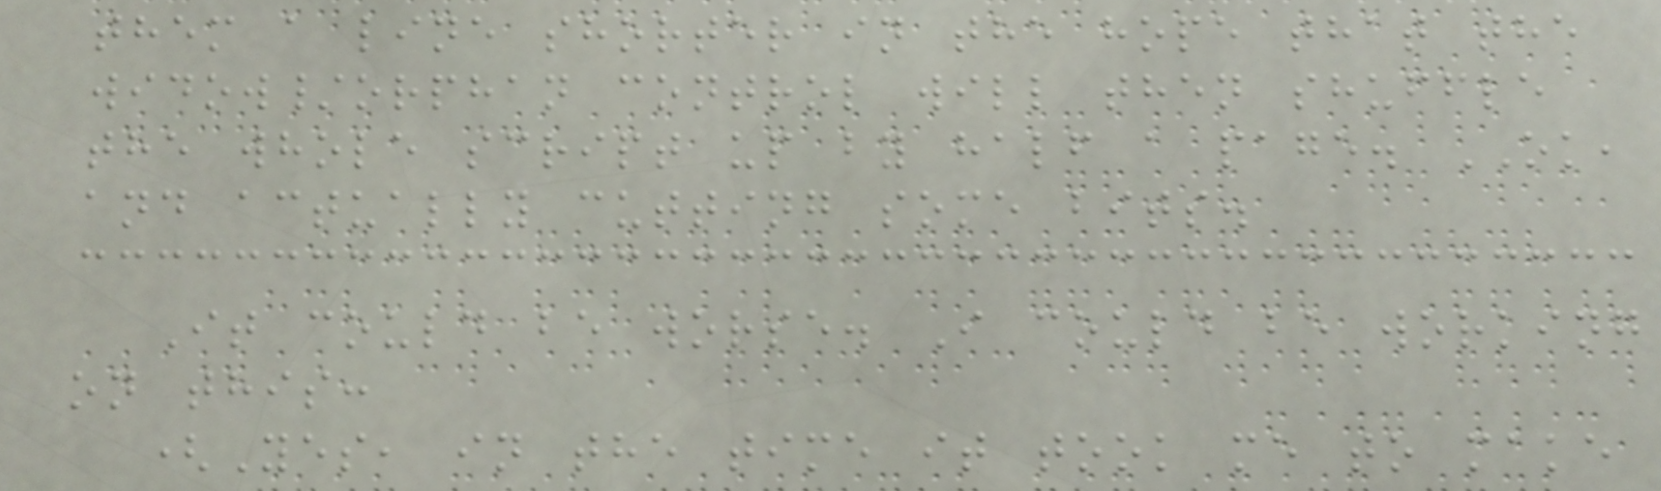them a line shorter in the hope that the
widow/orphan control will then shuffle
the whole script up by half a page. OK,
and actually cutting some bits.
It could be worse. I could be working
on this:
(Yes, in the time it took me to make
